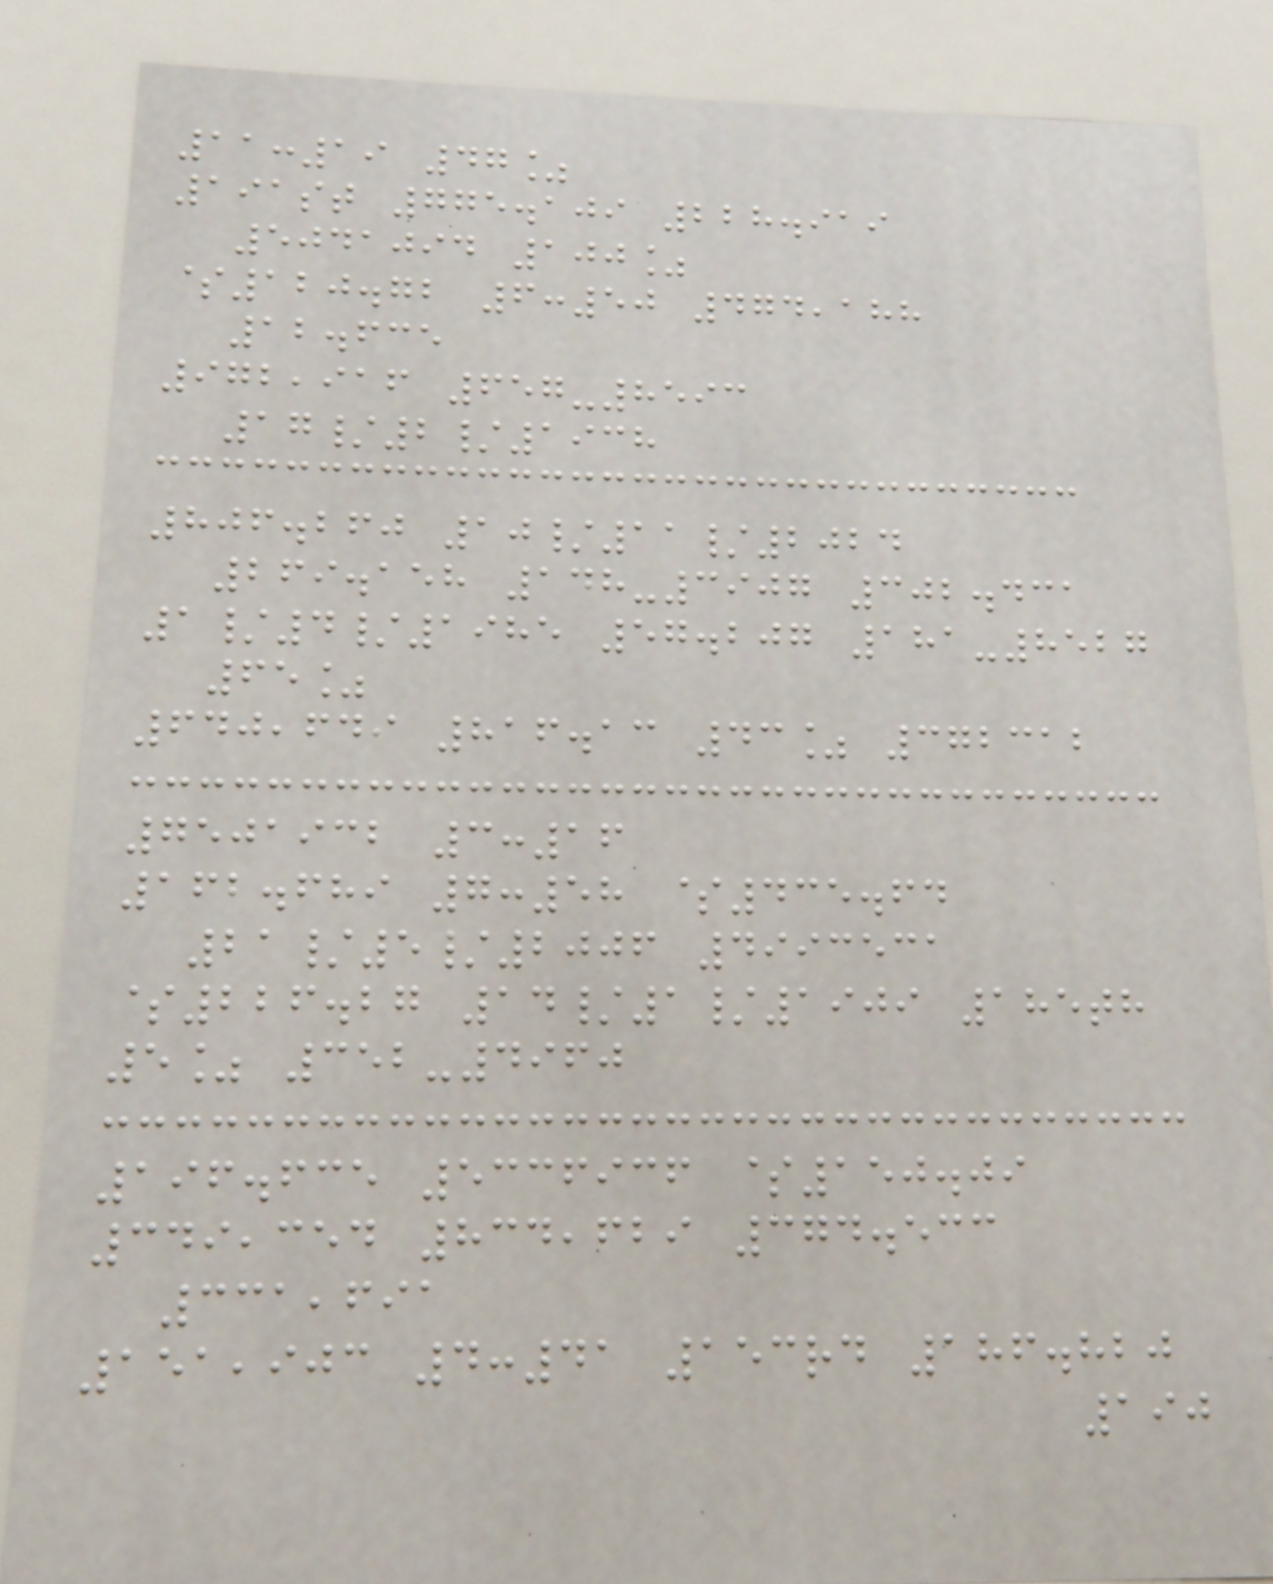11:19 47%
191st 775.109 228.919
5041094 100%
$120.72 6:50 474,188
12.635
972,916 657-8593
17/2/1938
806.260 10/11/2024
269.158 148-3907 302.431
1/4/1985 57.207 181-8527
65%
640,649 816.13 43% 372312
7501932 3:16
162.689 7:58 $435.64
21/5/2006 4993531
$226.27 14/1/1909 185th
5% 352-4960
196.635 5336936 $150.09
349,354 834,629 374.533
331,691
151,903 4:41 153rd 186.820
190
